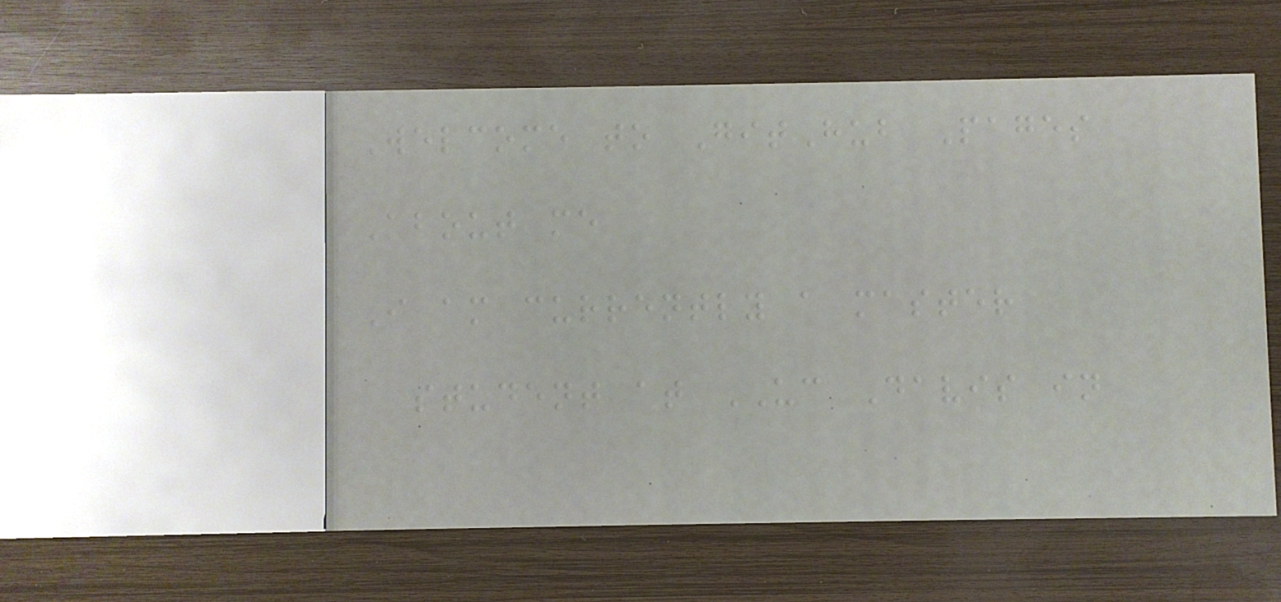Welcome to GitHub Pages
About me
I am currently a master
student at UC Davis in
